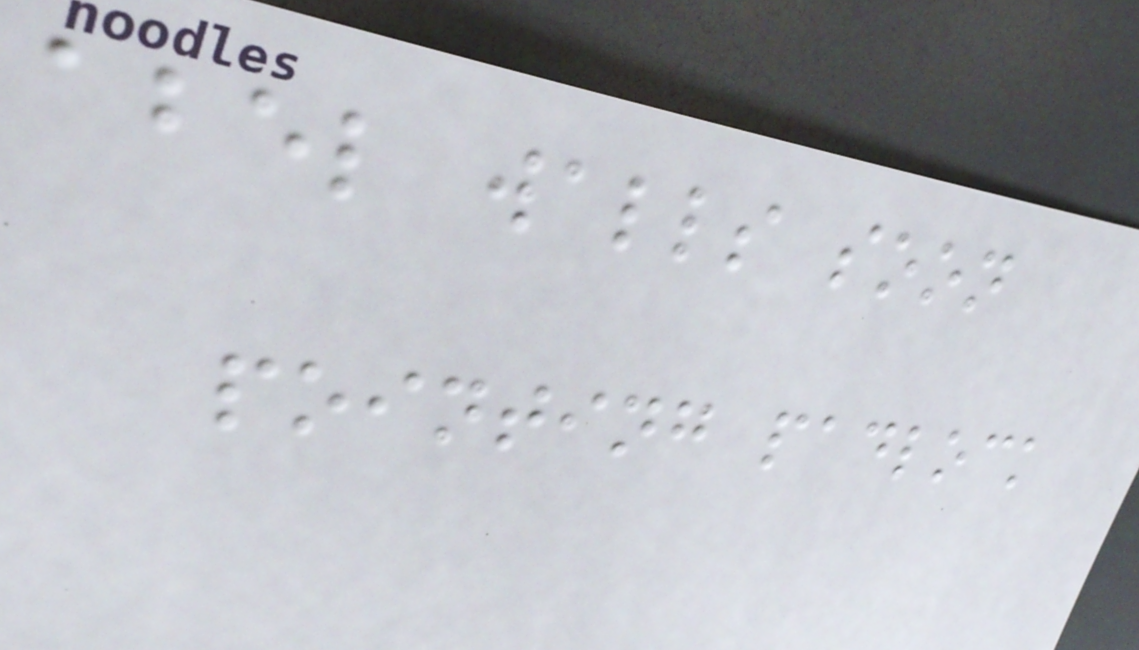abel walls soon
pointing padlock
